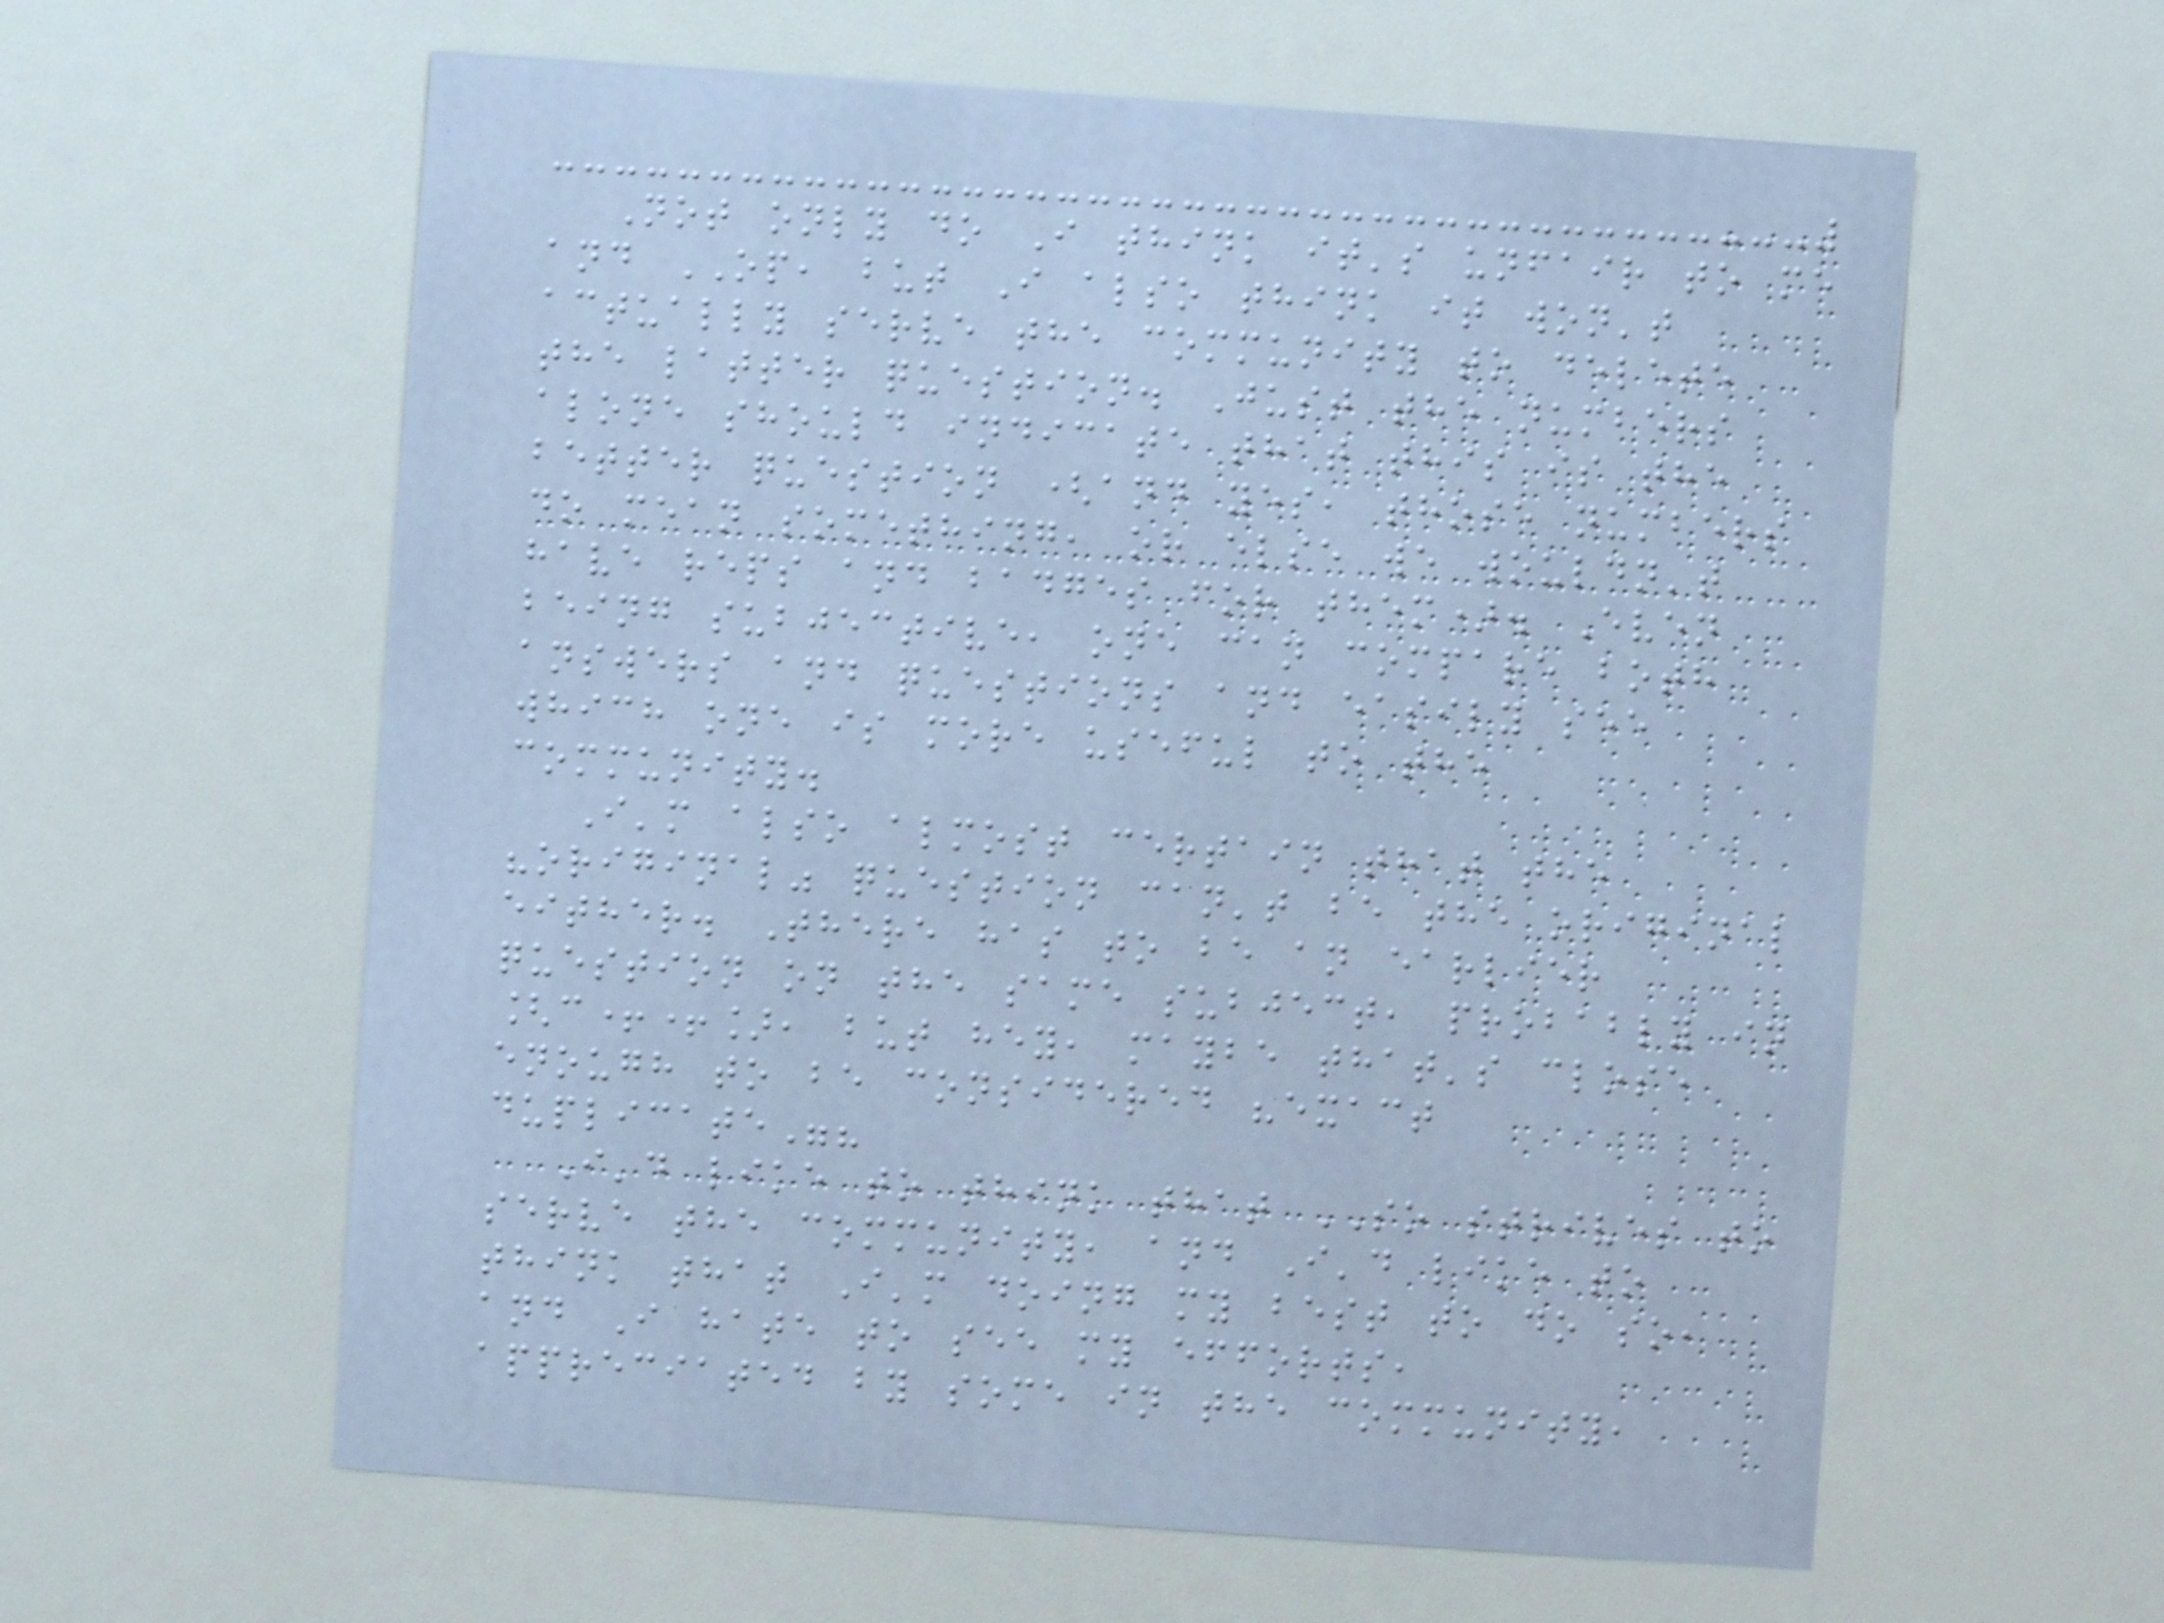Not only do I think it's unfair to me
and OP, but I also think it won't
actually serve the community to delete
the latter question. Just the numbers
alone should indicate that this is the
better question (and yes, those numbers
do mean something, or else we wouldn't
have reps and badges for them). Even
being subjective, one can compare both
answers and questions and easily see
which one is more useful to the
community.
I'm also almost certain that the
"original" question can't be the original
either. There has to be an earlier
question on the same subject, probably in
[c++], but hey, maybe that's close
enough to be considered "exact
duplicate"?
I'd like to think that SO strives to
serve the community, and I'd like to
think that I'm doing my best to do so,
and I hate to see my efforts,
appreciated by some in the community,
